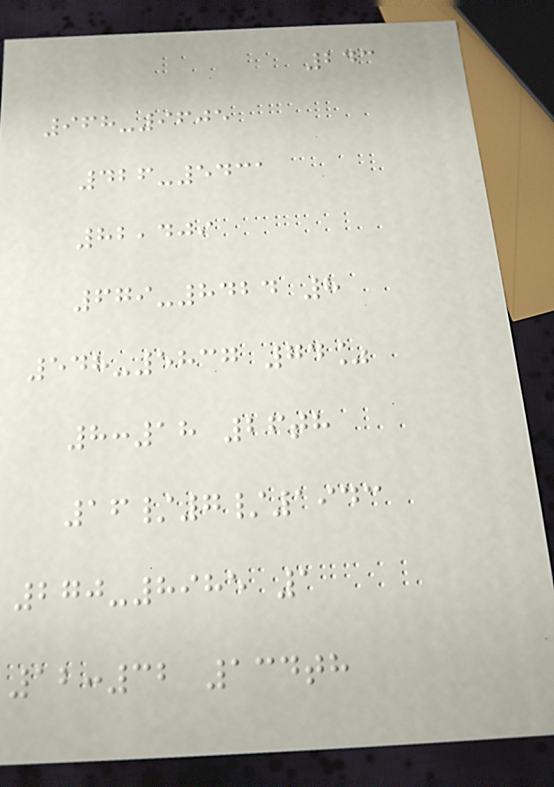243
968-9605
426-5431
82,409
679-8424 8
548-5837 74%
8:18 26th
16/7/1943
270-8985 1
12:32 134th
